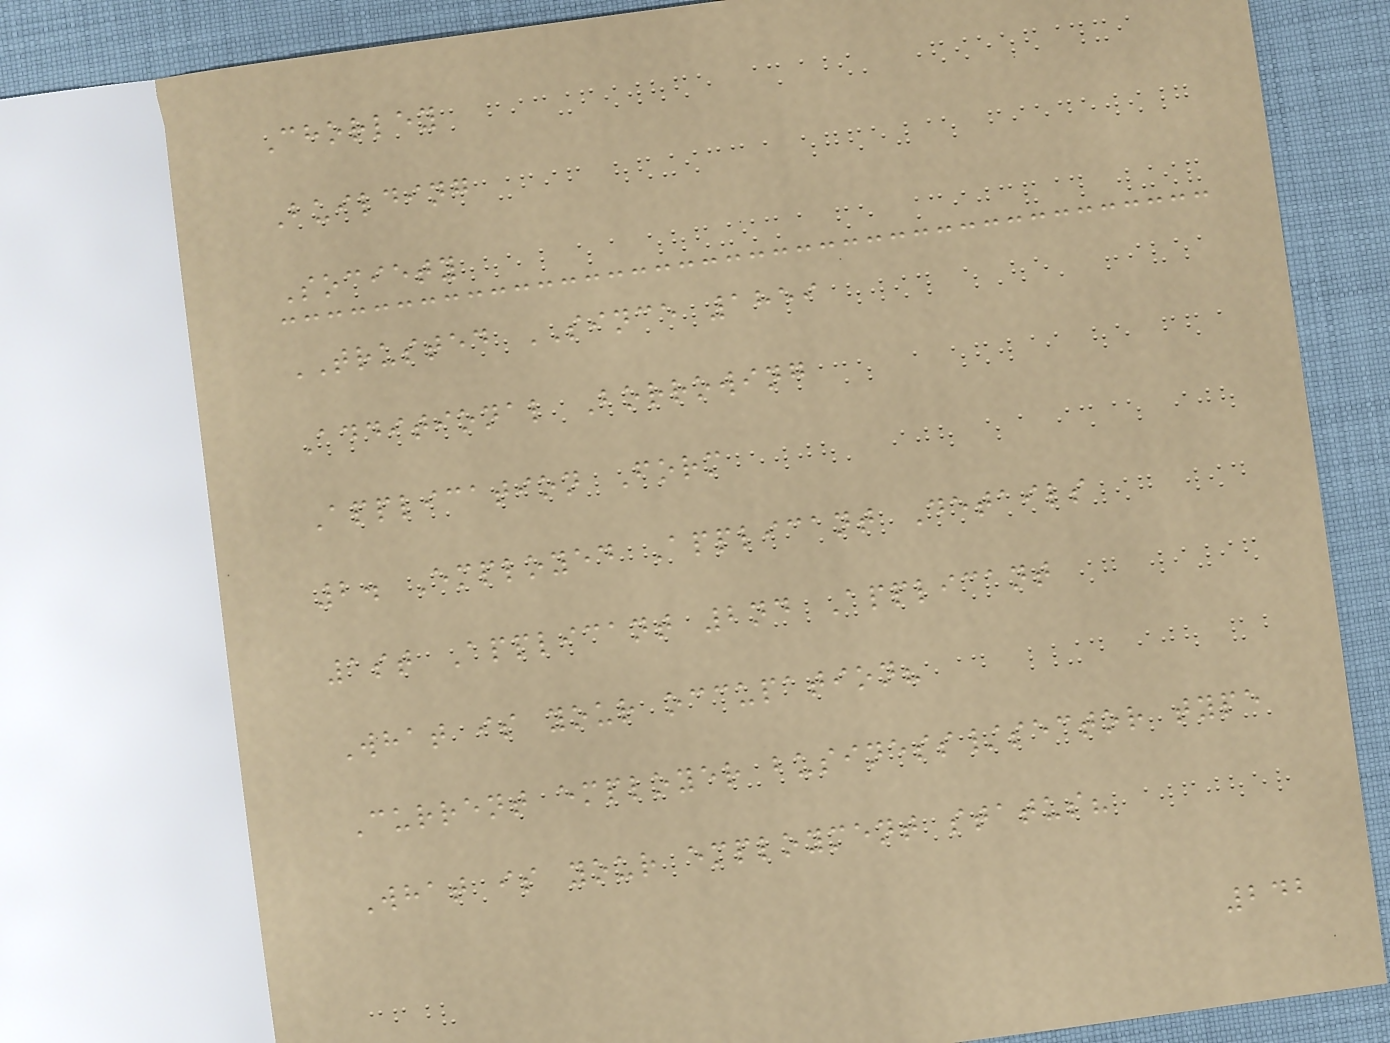Chorley
Building
Society
TRUSTED SINCE 1859
Additional Borrowing
Application Form
2. Employed Applicant Details
1st Applicant 2nd Applicant
What is your occupation?
Current employer business/sector type
What is your employment status?
242
